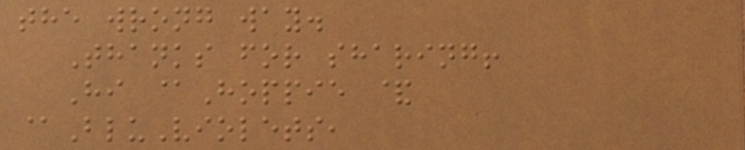the wrong way.
Thanks for sharing!
Hi @Hoppie &
@BluViolets,
